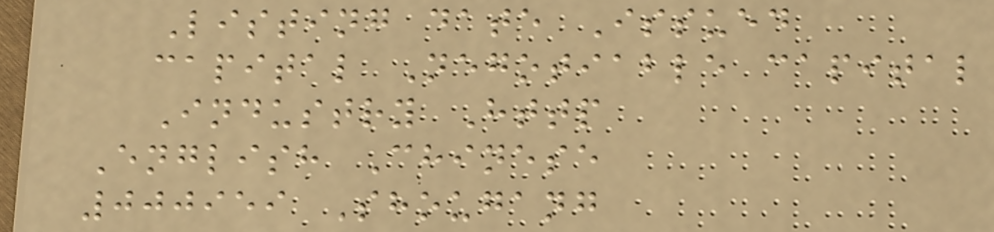Listing date Issued
capital Negotiable capital
Industry Http
English Chinese
000959 Shougang
